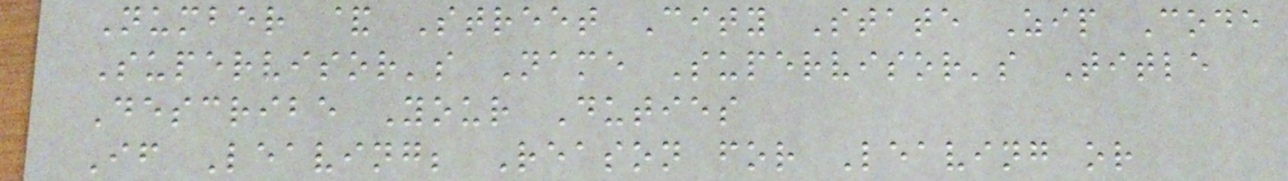Number & Street City State Zip Code
Supervisor's Name Supervisor's Title
Describe Your Duties
If Leaving; Reason for Leaving or
